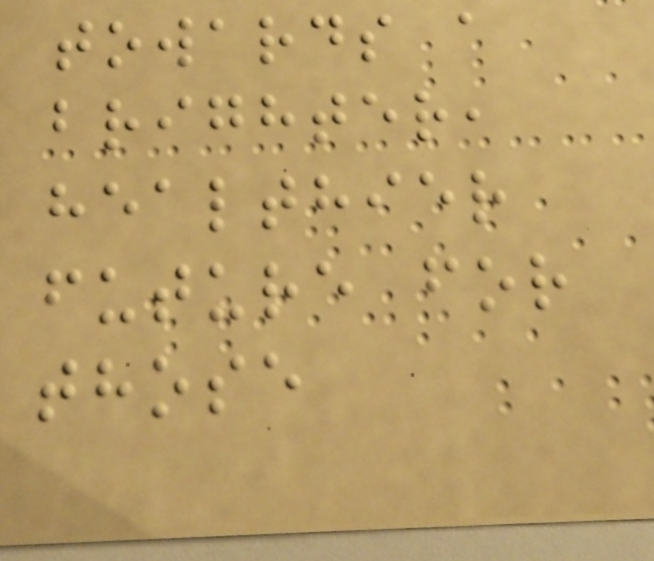towards a
brighter,
healthier
future for
those
